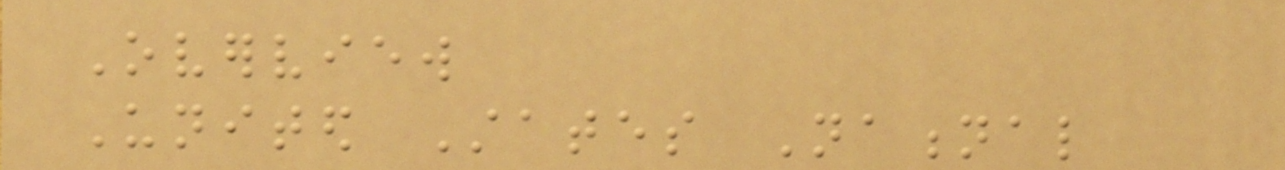Overview
United States National
